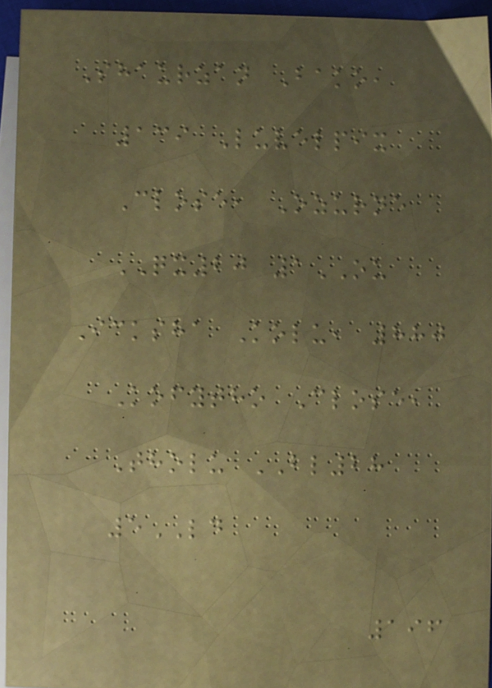Shaurzan Bako,
139 Luvelpix
Close, Ozurne
QX20 1OU
Icksha Kolu, 880
Kofytho Close,
Tholu BL28
5LD
196
